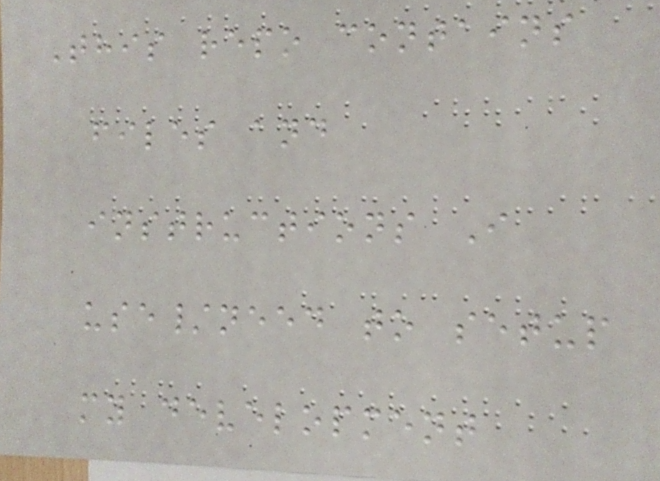This repo contains
files and
instructions I
use/need to setup
my development
